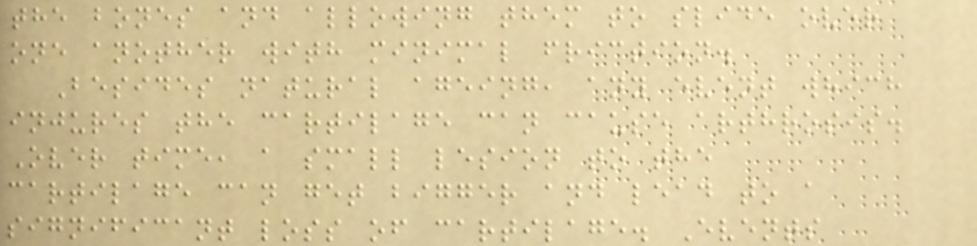the bones and allowing them to slide over
one another with minimal friction.
Besides natural ageing, any event which
injures the cartilage can cause arthrosis.
Over time, a small lesion to the
cartilage can get bigger and lead to a
significant loss of cartilage. Events
